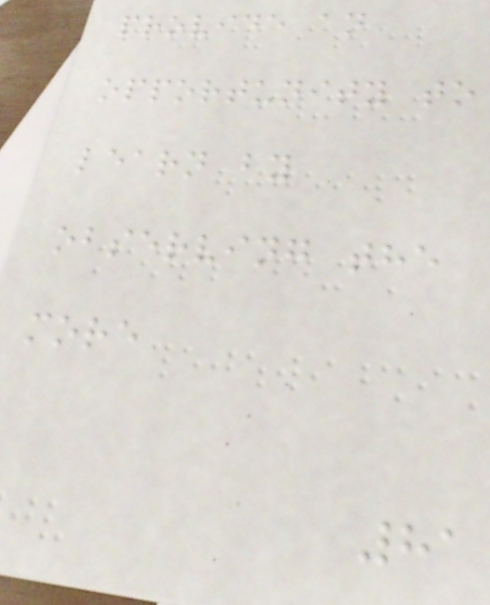provide an
opportunity to
learn by
observing the
more
81
